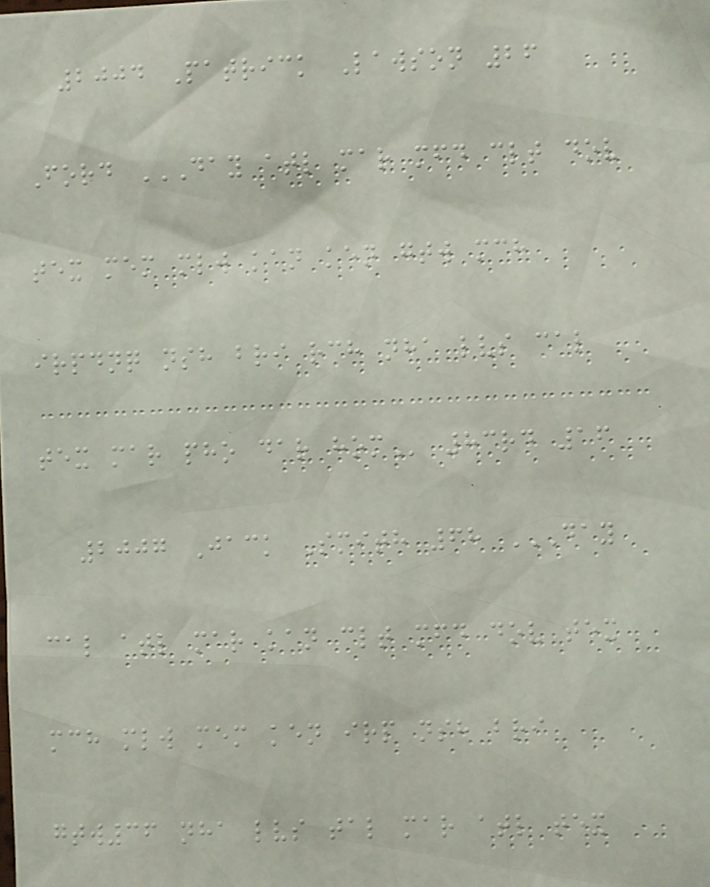2004 Patrick Lawson 26
Ford DAY ATL MAR MFD CLT DOV
TEX MEM MLW KAN KEN GTW MCH
IRPDNQ NSH BRI RCH NHA LVS CAL
TEX MAR PHO DAR HOM 83rd 16
2007 Jack Smith 68 DAY
CAL ATL MAR KAN CLT MFD DOV TEX
MCH MLW MEM KEN IRP NSH BRI
GTW36 NHA LVS TAL MAR ATL TEX
